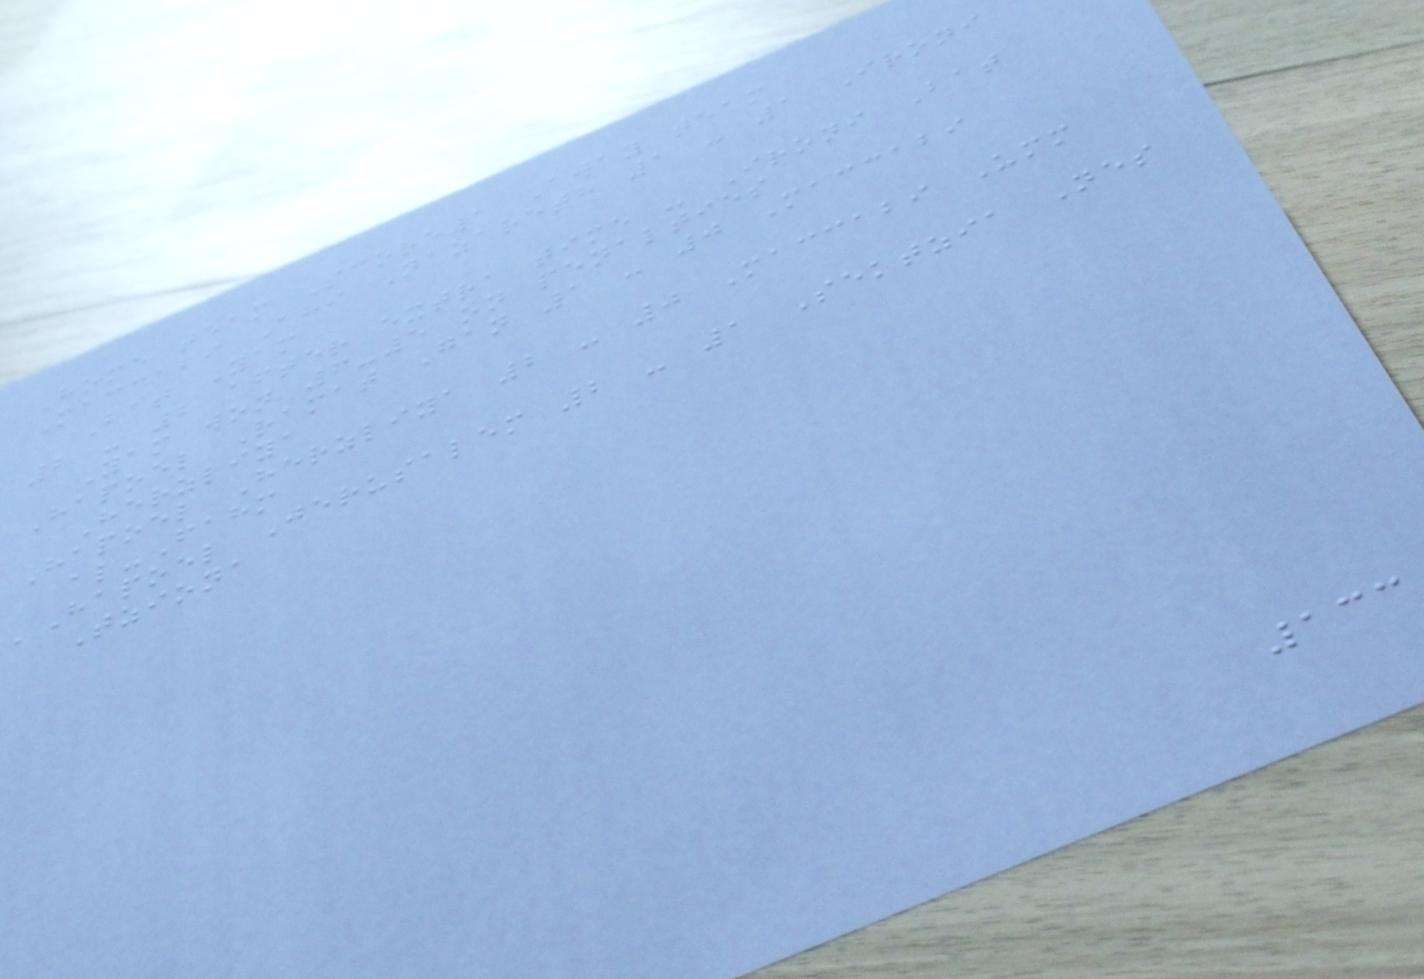Home team Score1 Away team
Maccabi Ahi Nazareth 1 - 1 Ironi
Bat Yam
2 - 2 after extra time - Ironi Bat
Yam won 6-5 on penalties
Hapoel Ramat Gan 1 - 0 Maccabi
Herzliya
Hapoel Herzliya 2 - 0 Maccabi Umm
al-Fahm
'Hapoel Jerusalem 2 - 1 Sektzia Nes
Tziona
133
